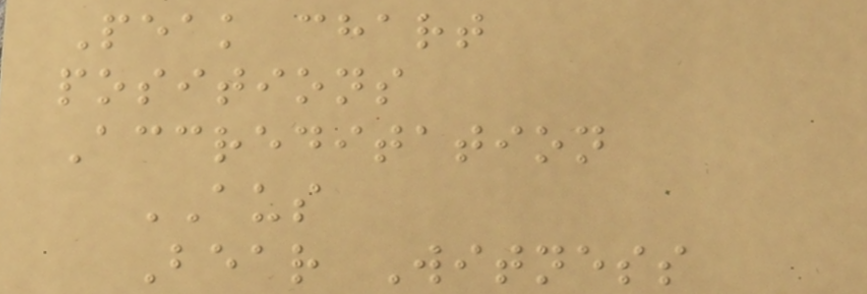Peak chart
positions
Accreditation
AUS
Bear Witness
